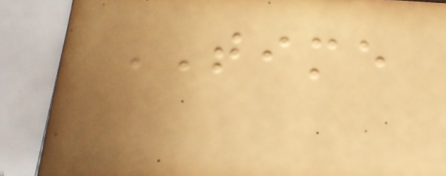TIME
